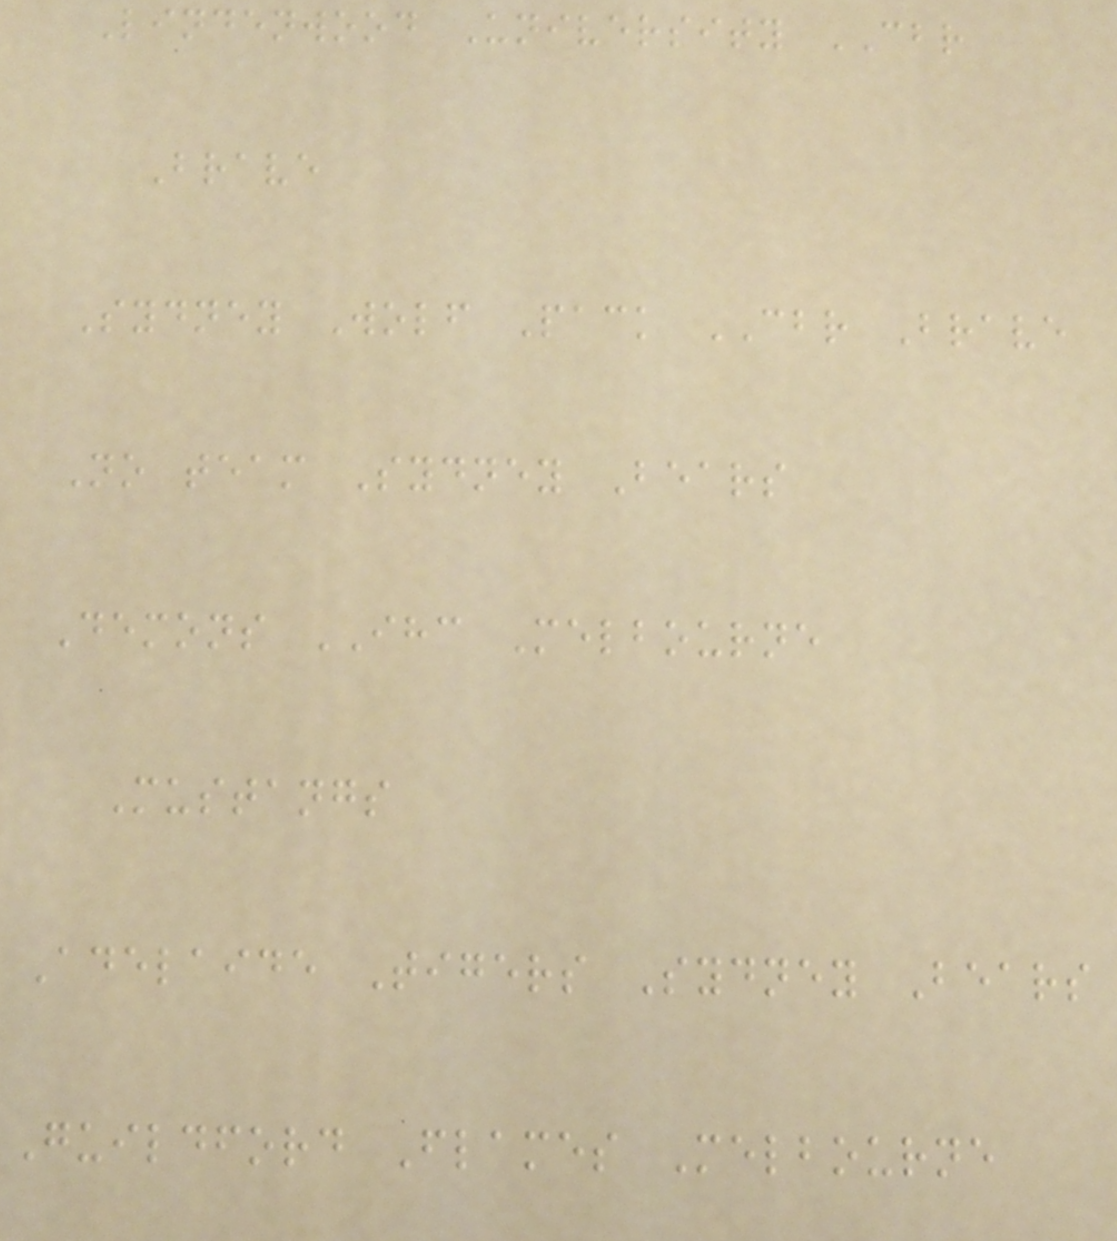Lindenwood University CBR
Brave
Sydney Wolf Pack CBR Brave
No team Sydney Bears
Demons IHC Melbourne
Mustangs
Adelaide Tigers Sydney Bears
Guildford Flames Melbourne
